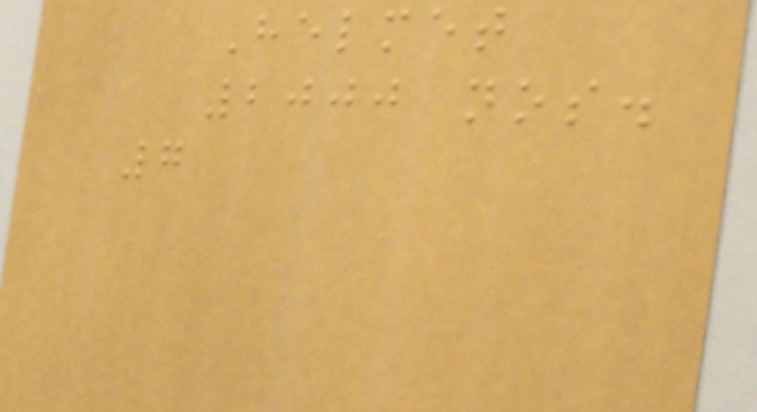Helmet
2000 nos.
7
